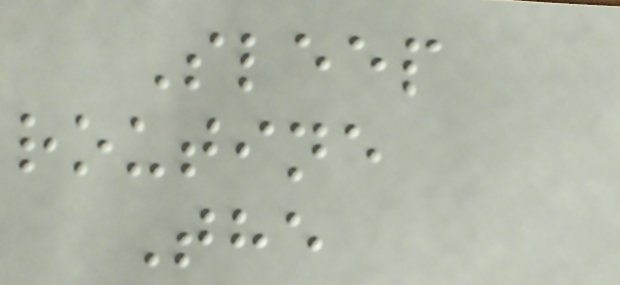Sleep
routine
The
